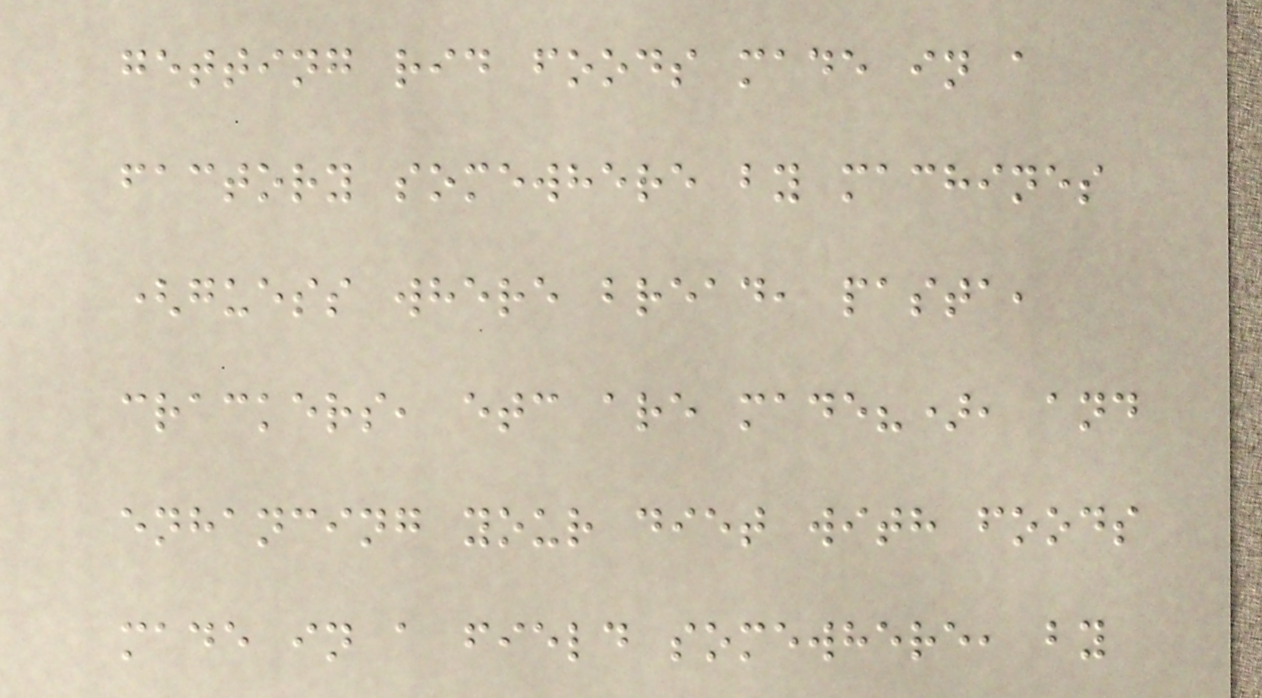getting rid foods made in a
factory somewhere by machines
(guess where bread, pasta,
crackers, etc are made?), and
enhancing your diet with foods
made in a field somewhere, by
